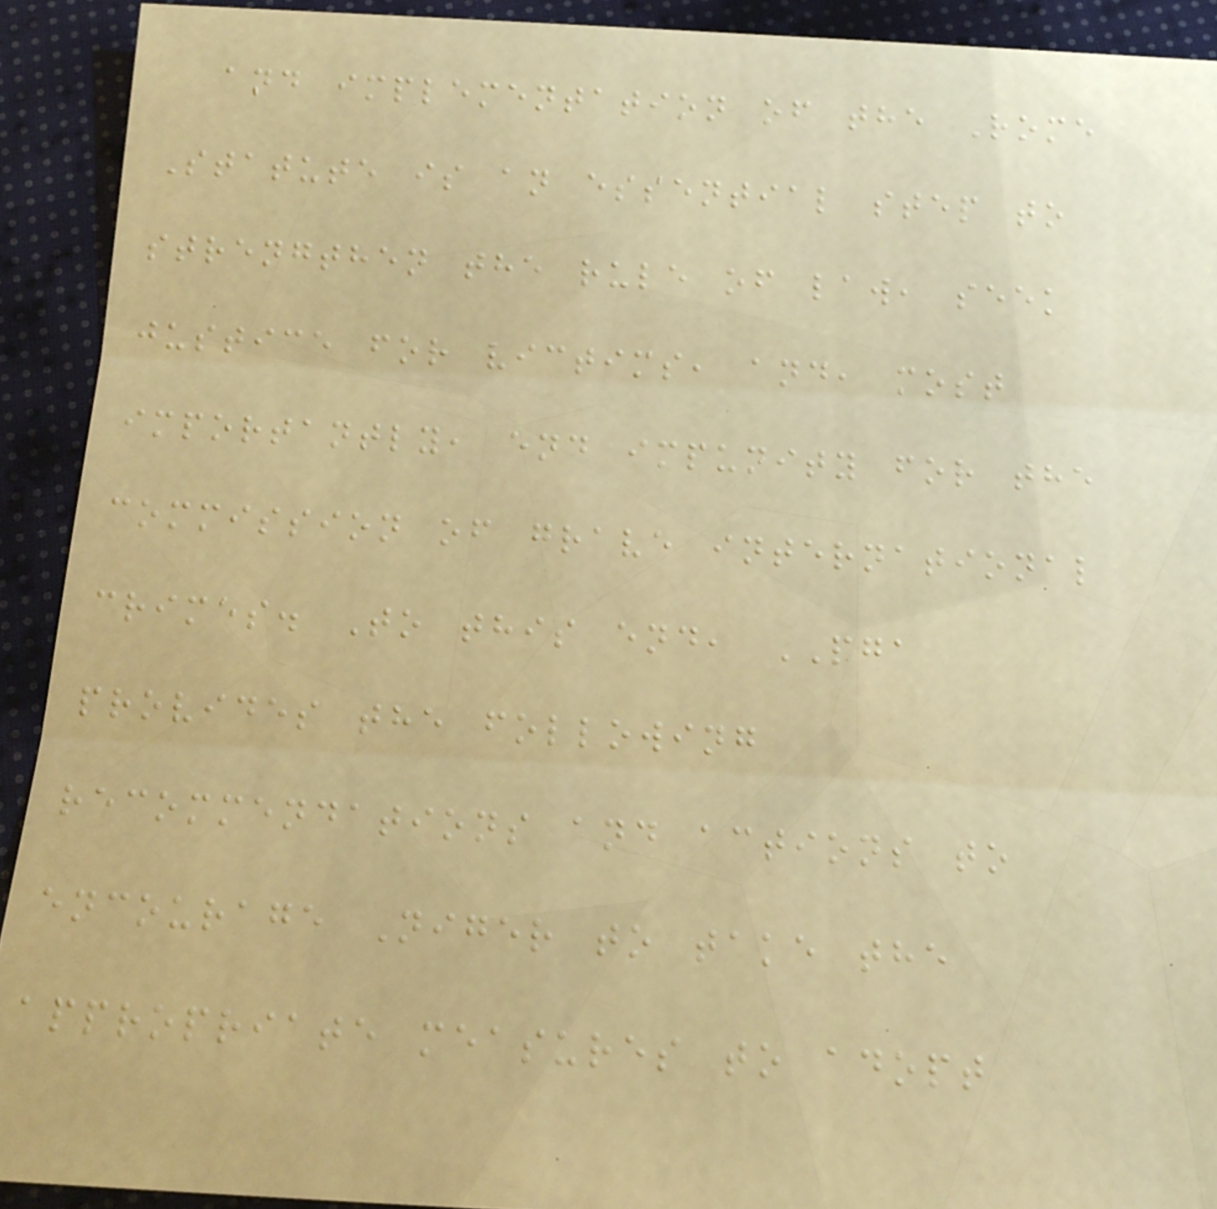and implementation of the Rome
Statute is an essential step to
strengthen the rule of law, seek
justice for victims, and, most
importantly, end impunity for the
commission of grave international
crimes. To this end, PGA
provides the following
recommendations and actions to
encourage Niger to take the
appropriate measures to adopt
